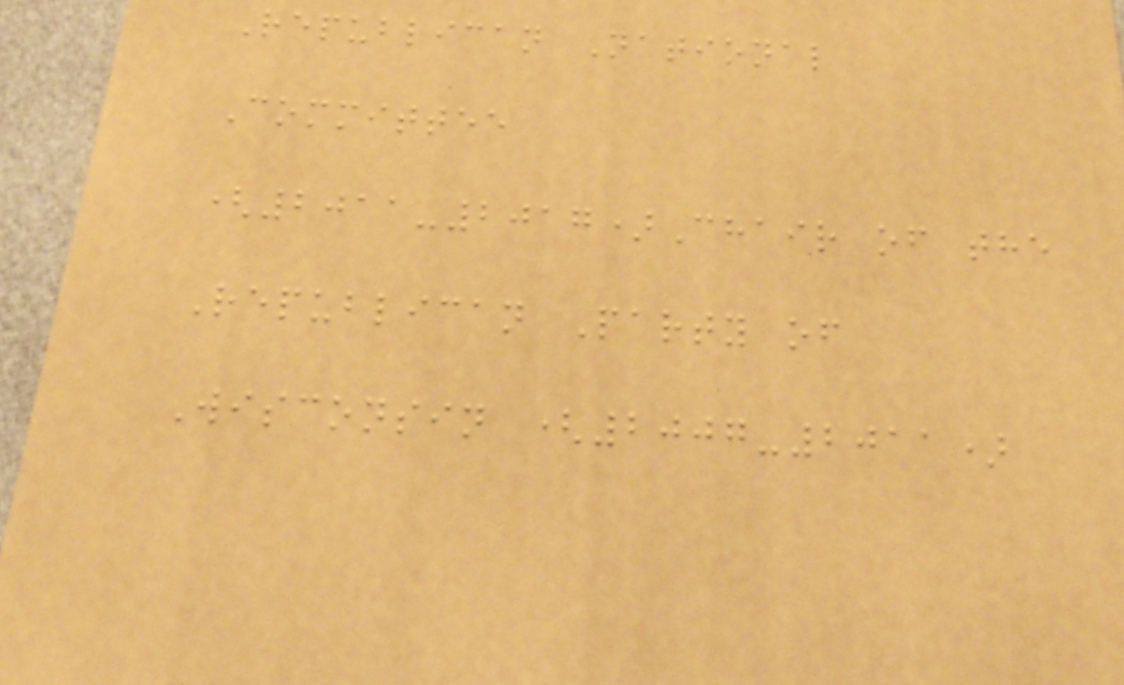Republican National
Committee
(2011-2017)Chair of the
Republican Party of
Wisconsin (2007-2011)
